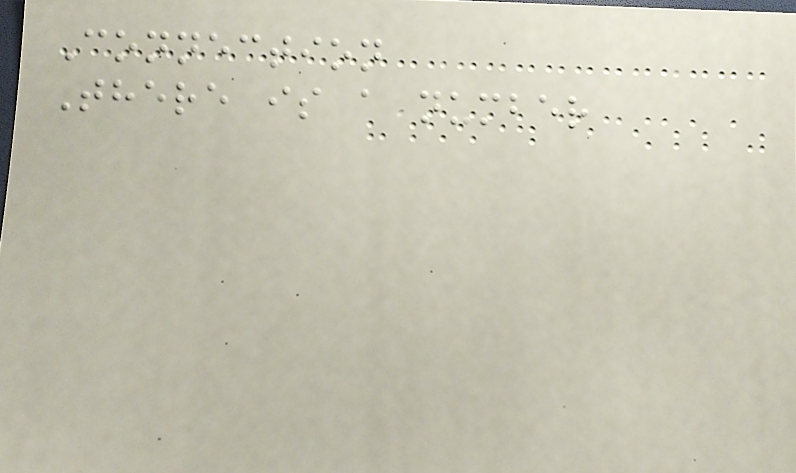Connection
There is a number
